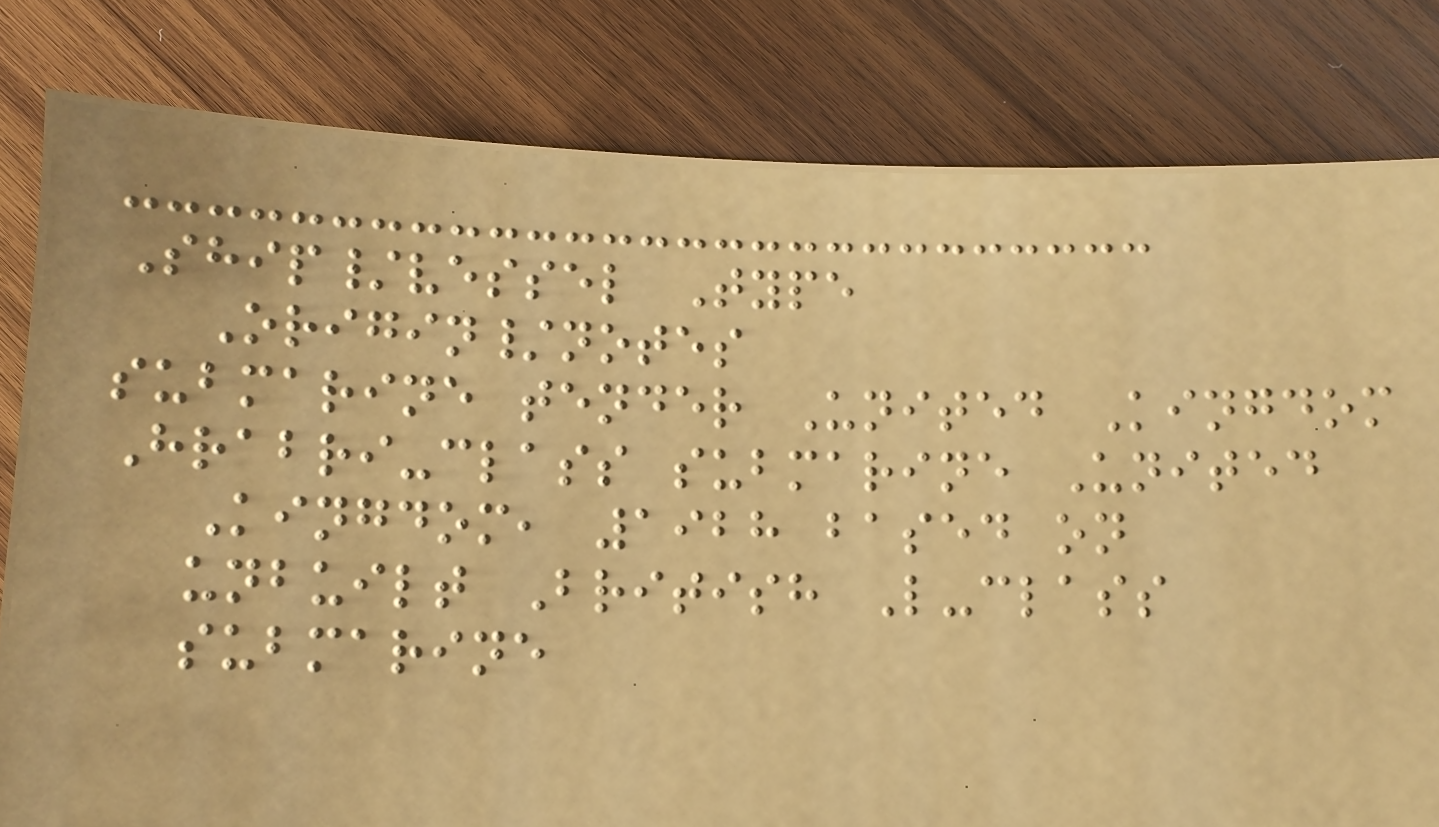Ship/vessel Type
Origin/notes
submarine tender United Kingdom
Hrabri-class submarine United
Kingdom, 1928 based on
unbuilt British L-class
submarine
